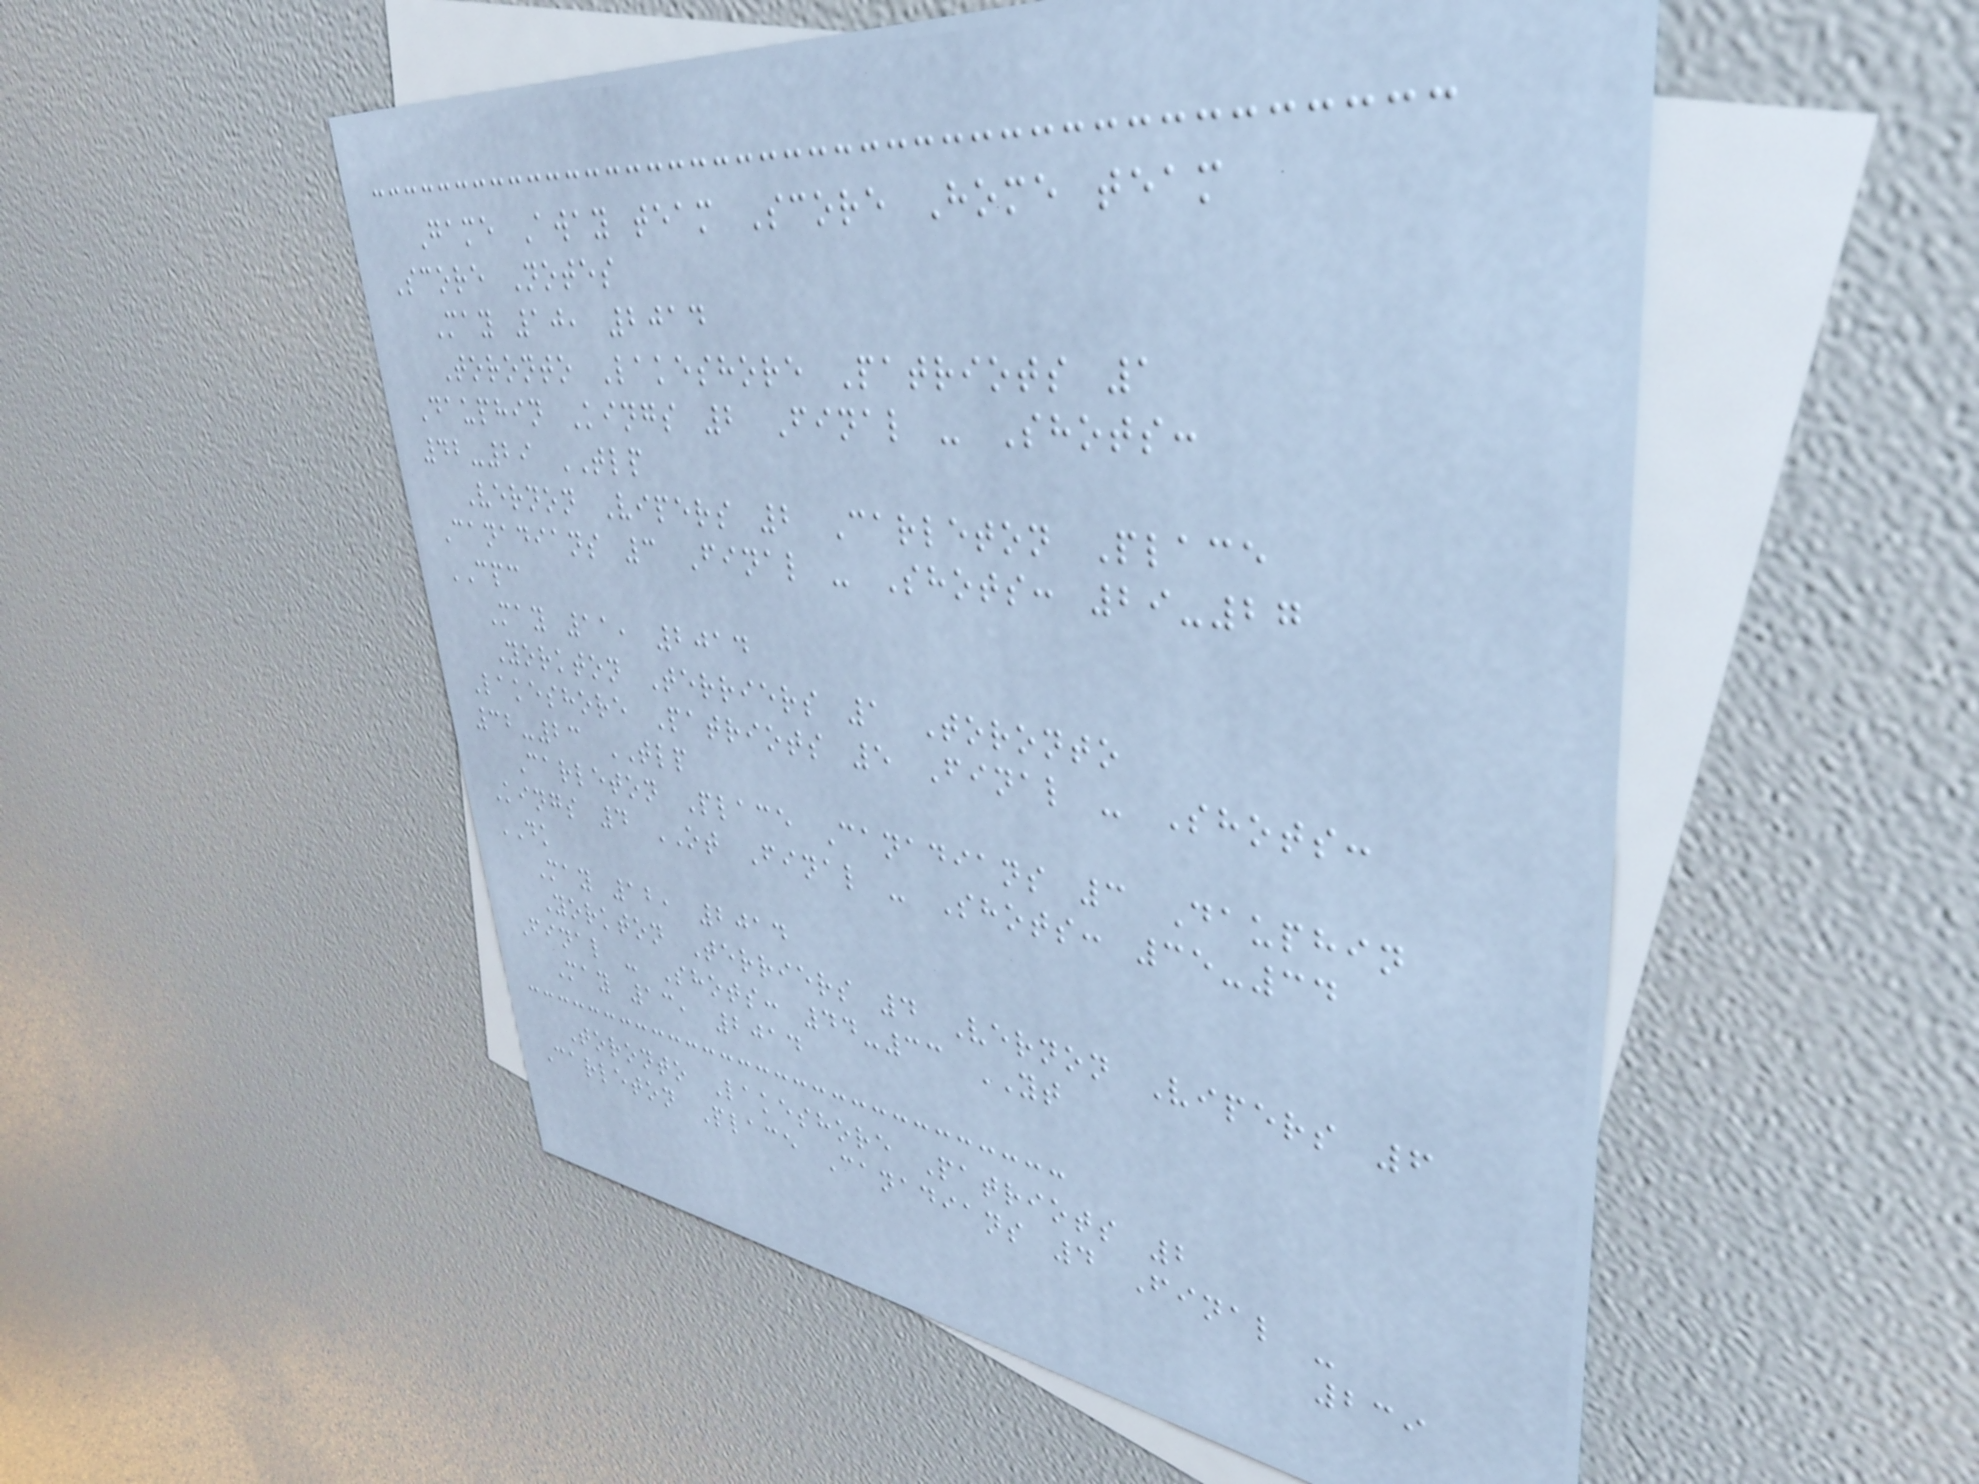Game Away team Score Home team
Score Notes
May 10, 2014
Toronto Lakeshore Patriots 1
Dauphin Kings 2 Final - Shots:
42-29 TLP
Vernon Vipers 2 Carleton Place
Canadians 3 Final - Shots: 29-27
CPC
May 11, 2014
Yorkton Terriers 1 Toronto
Lakeshore Patriots 5 Final - Shots:
32-23 TLP
Carleton Place Canadians 3 Dauphin
Kings 4 OT Final - Shots: 35-34
DK
May 12, 2014
Yorkton Terriers 4 Vernon Vipers 6
Final - Shots: 44-33 YT
May 13, 2014
Toronto Lakeshore Patriots 2
Carleton Place Canadians 4 Final -
239
